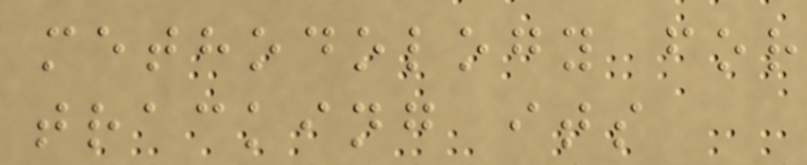methodology for
tracking its
